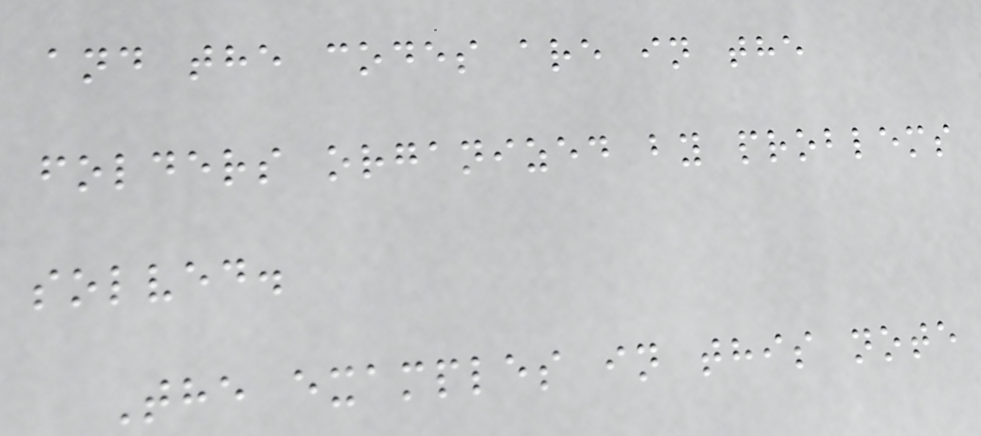and the codes are in the
folders organized by problems
solved.
The examples in this note
